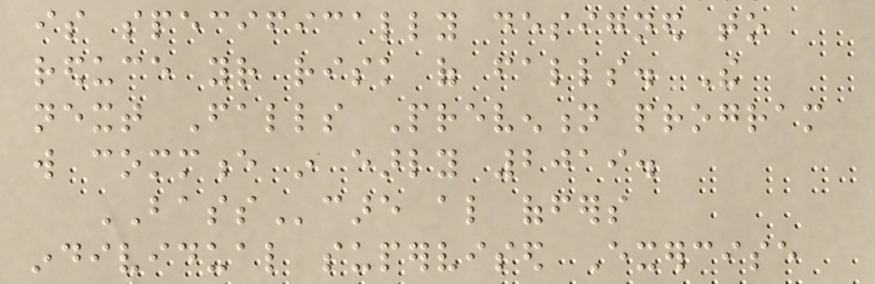is specifically designed to
reduce your risk of falls. The
next Falls Prevention program
will commence in early 2019.
BASScare also offers
individual supervised Exercise
